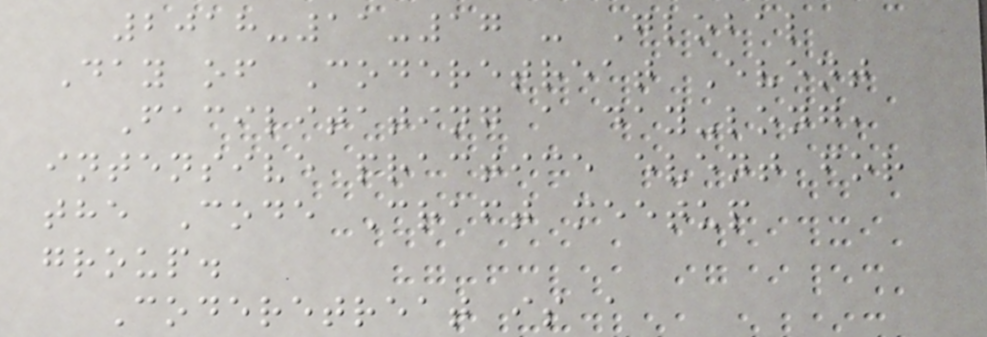2018-11-17 - Global
Day of Coderetreat Event
Facilitating a day-long,
intensive practice event for
the Code Craft meetup
group.
Coderetreat is a
